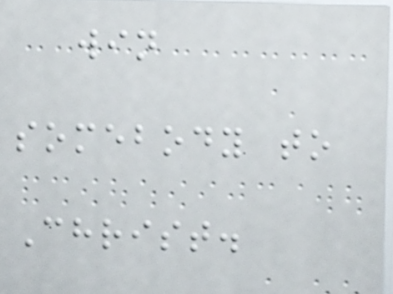win
somebody to
Christ.
